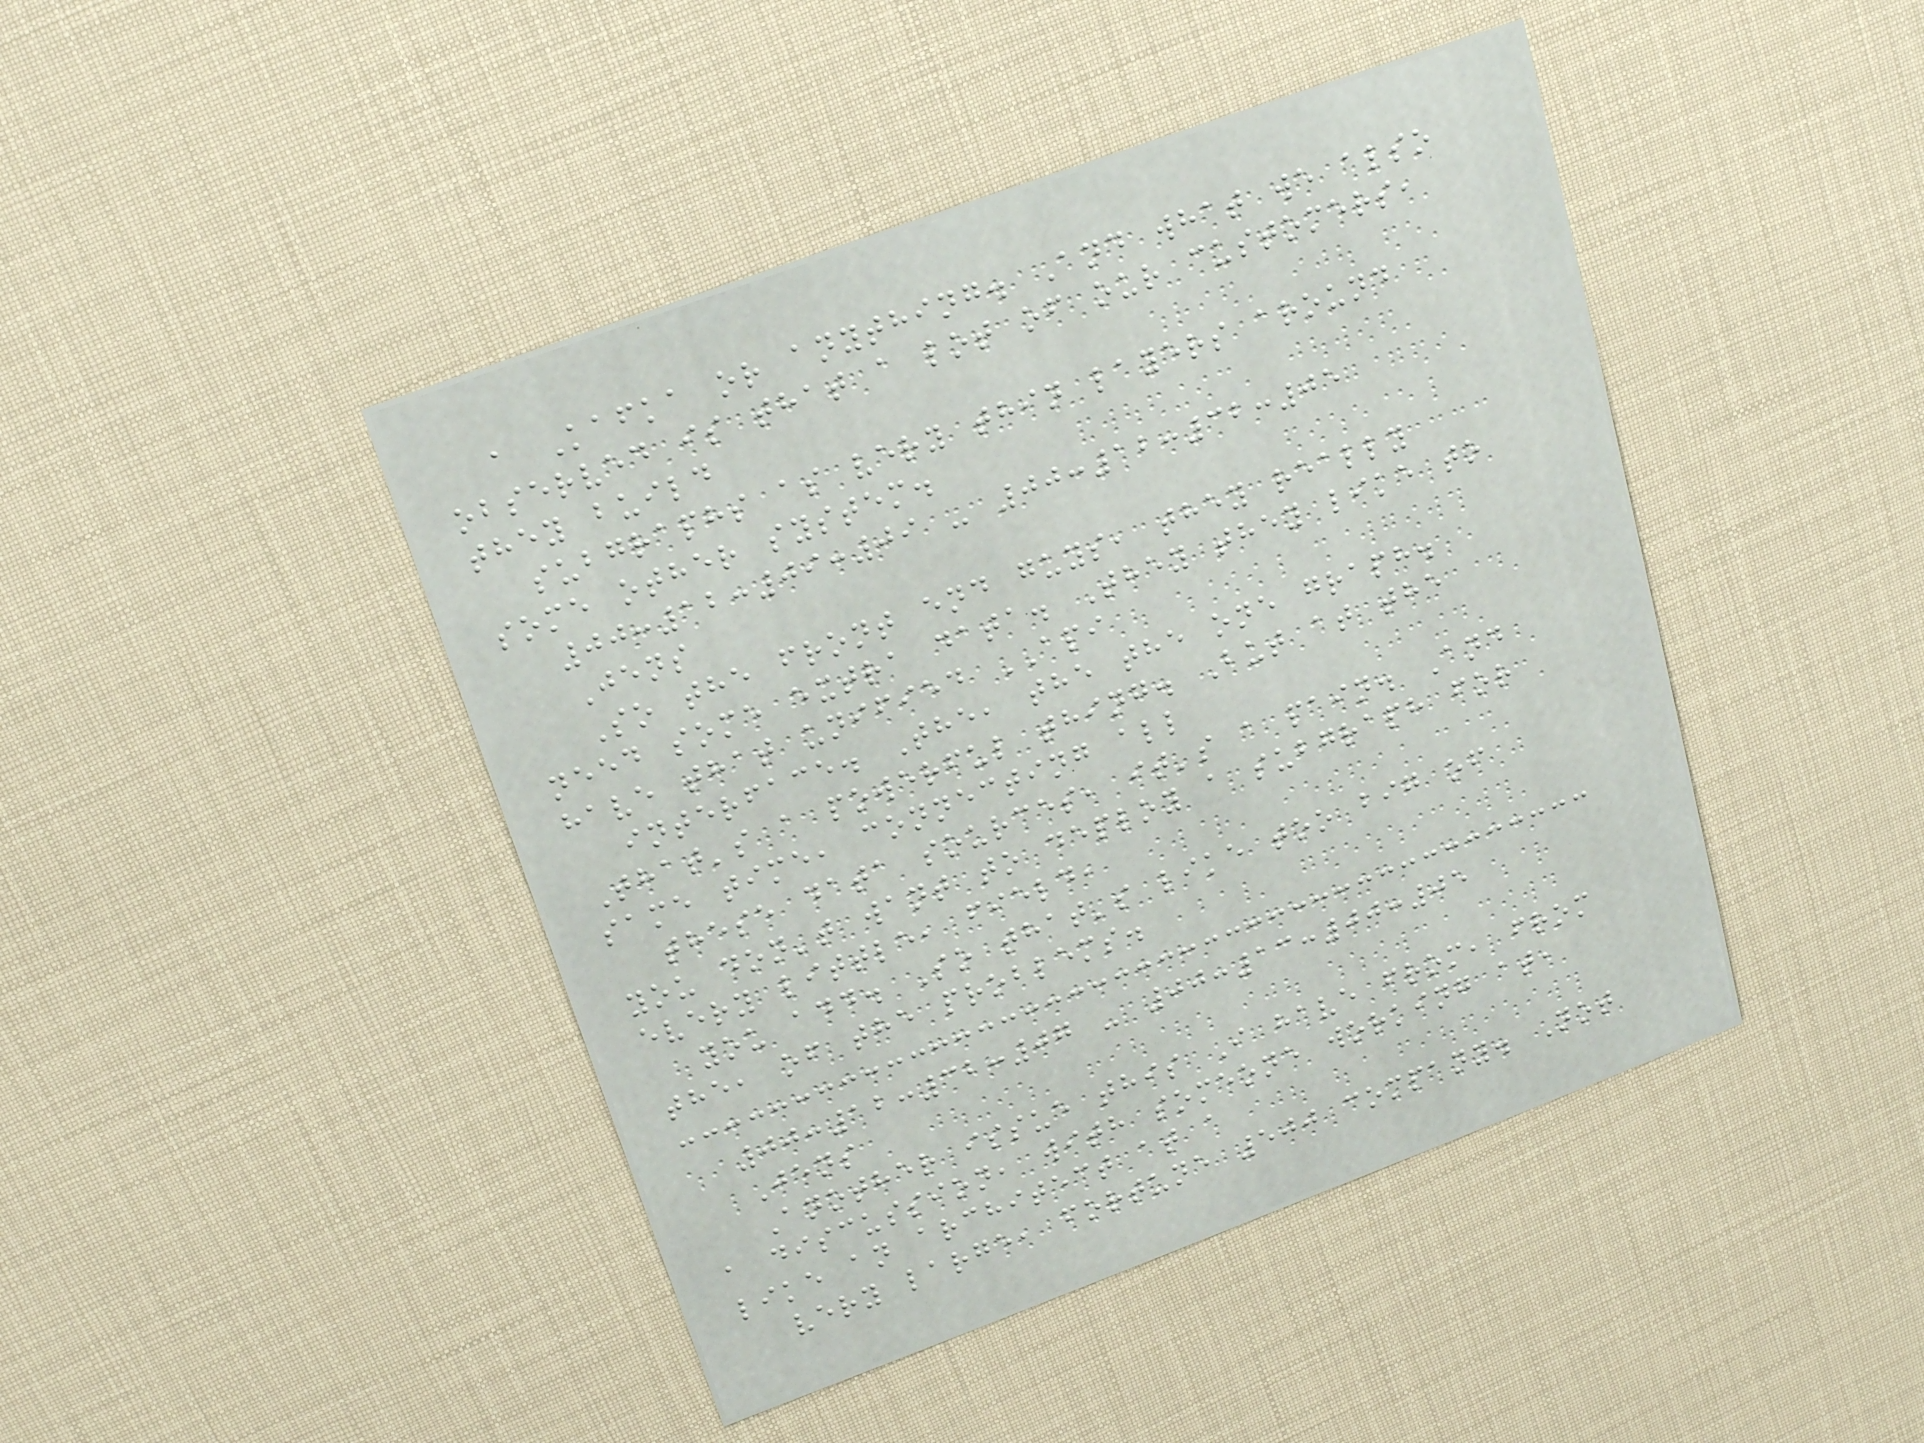a Kafka or anything. And what we also
observed is that a lot of our customers,
they build
subgraphs as very thin layers around
some other system.
00:12:09:09 - 00:12:32:05
Jens
So the front end guys, they really
need some extra data. They they like to
have that unified API
interface. The, the the one graph.
That's a powerful thing. But at the
same time, connecting all
these data sources, it's a pain. And
you don't want to deploy a subgraph for
every little, field,
you add. So that's like too big of
the, of the problems.
00:12:32:07 - 00:13:00:05
Jens
Another issue this I have from, from
a discussion, with someone working at,
like an architect at a
very large, fortune 500 company. Not
